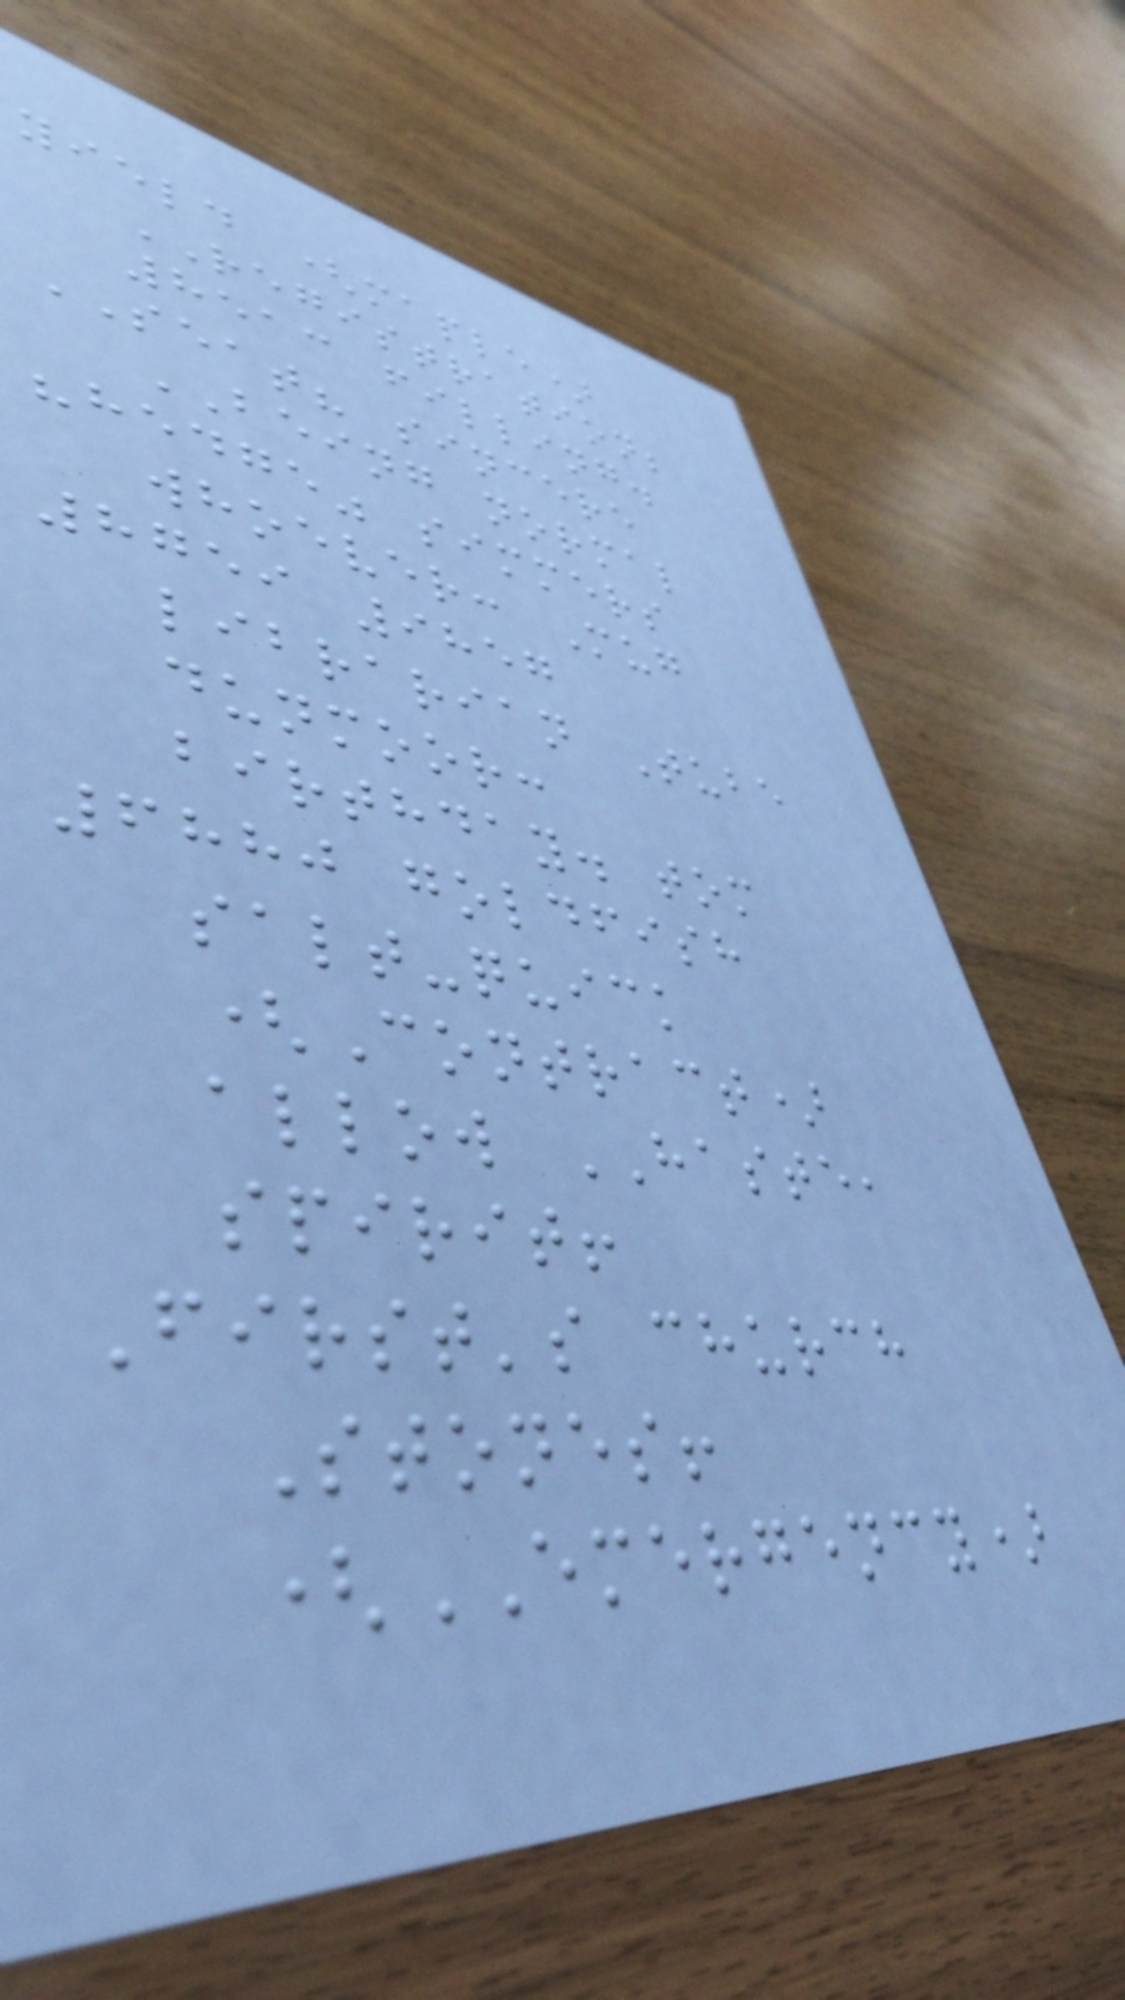yield (maple)
REGISTRATION;
8513 filling.
SEAT? sincere
BEING normal
"hedge" simmers
whoever: Mug
8759 9857
librarian Tube
dunmoor:
birthday. tom
6880 goldfish
salt-quick
(Contract)
allow HASTE,
spirit!
First's church
Stones!
(EMERGENCY)
